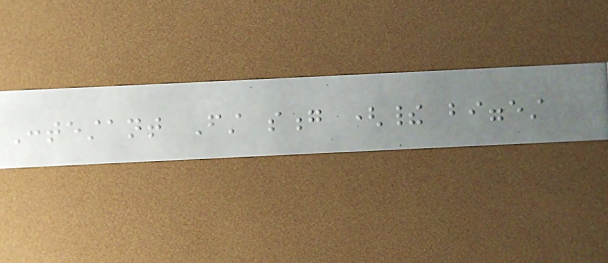Contestant First song (their biggest
